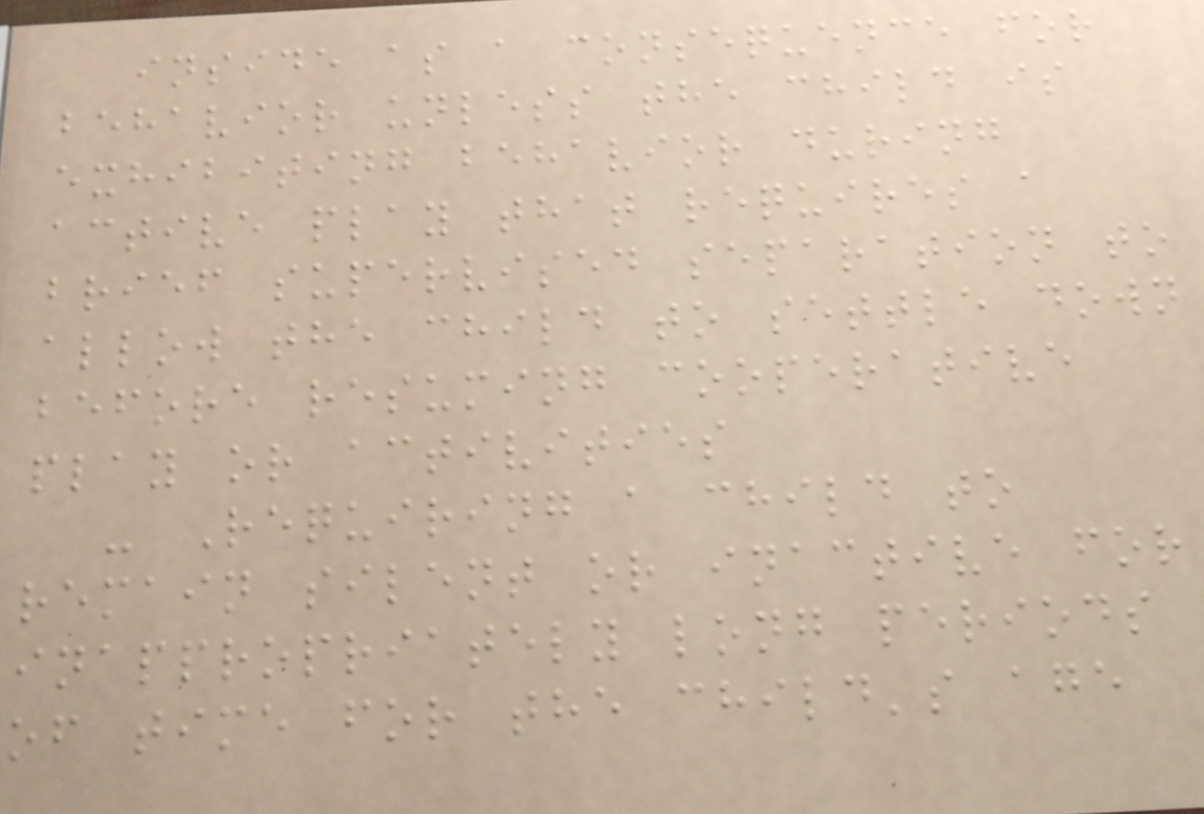inside as a consequence for
behavior unless the child is
exhibiting behavior during
active play that requires a
brief supervised separation to
allow the child to settle down
before resuming cooperative
play or activities
- Requiring a child to
remain silent or inactive for
inappropriately long periods
of time for the child's age
